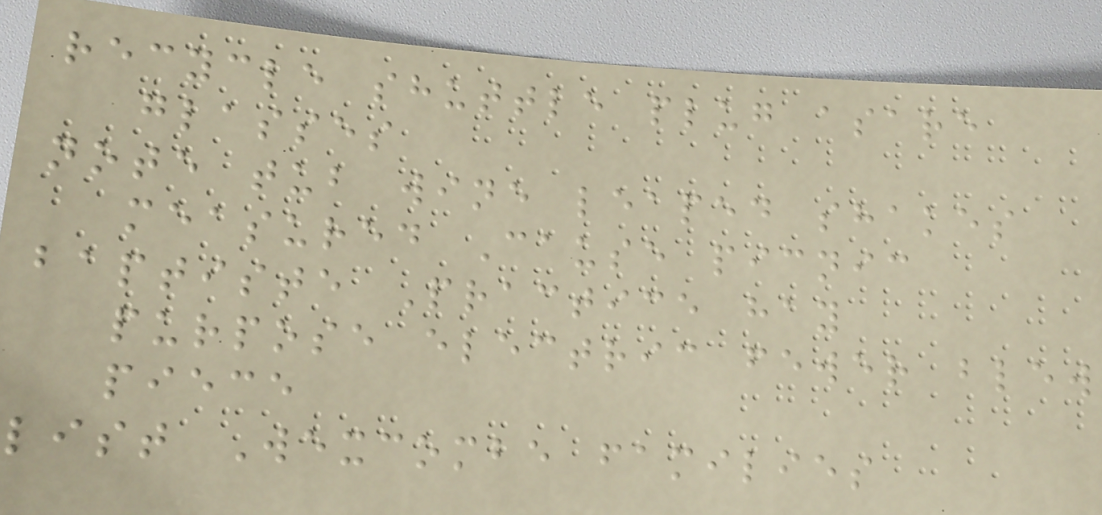recycle shuttle plug asare
glasses
note tub wine leaped shakes
measured Cause picnic
baptiste Practice hay
purpose electric fewer blew
piece
list Wexcombe families
